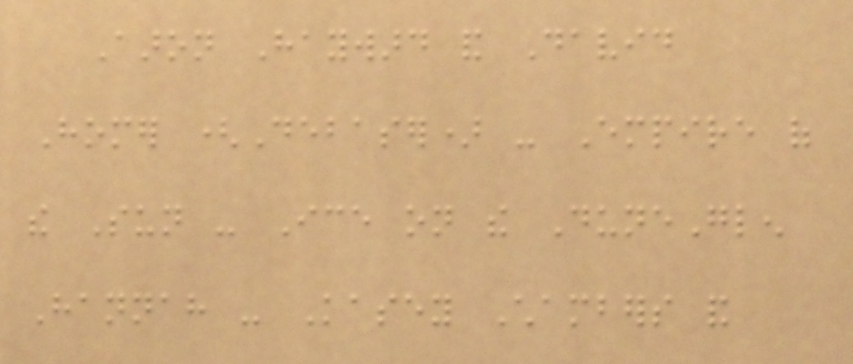Aaron Hayward and David
Homer (Debaser) - Empire of
the Sun - Ice on the DuneGlen
Hannah - Kasey Chambers and
